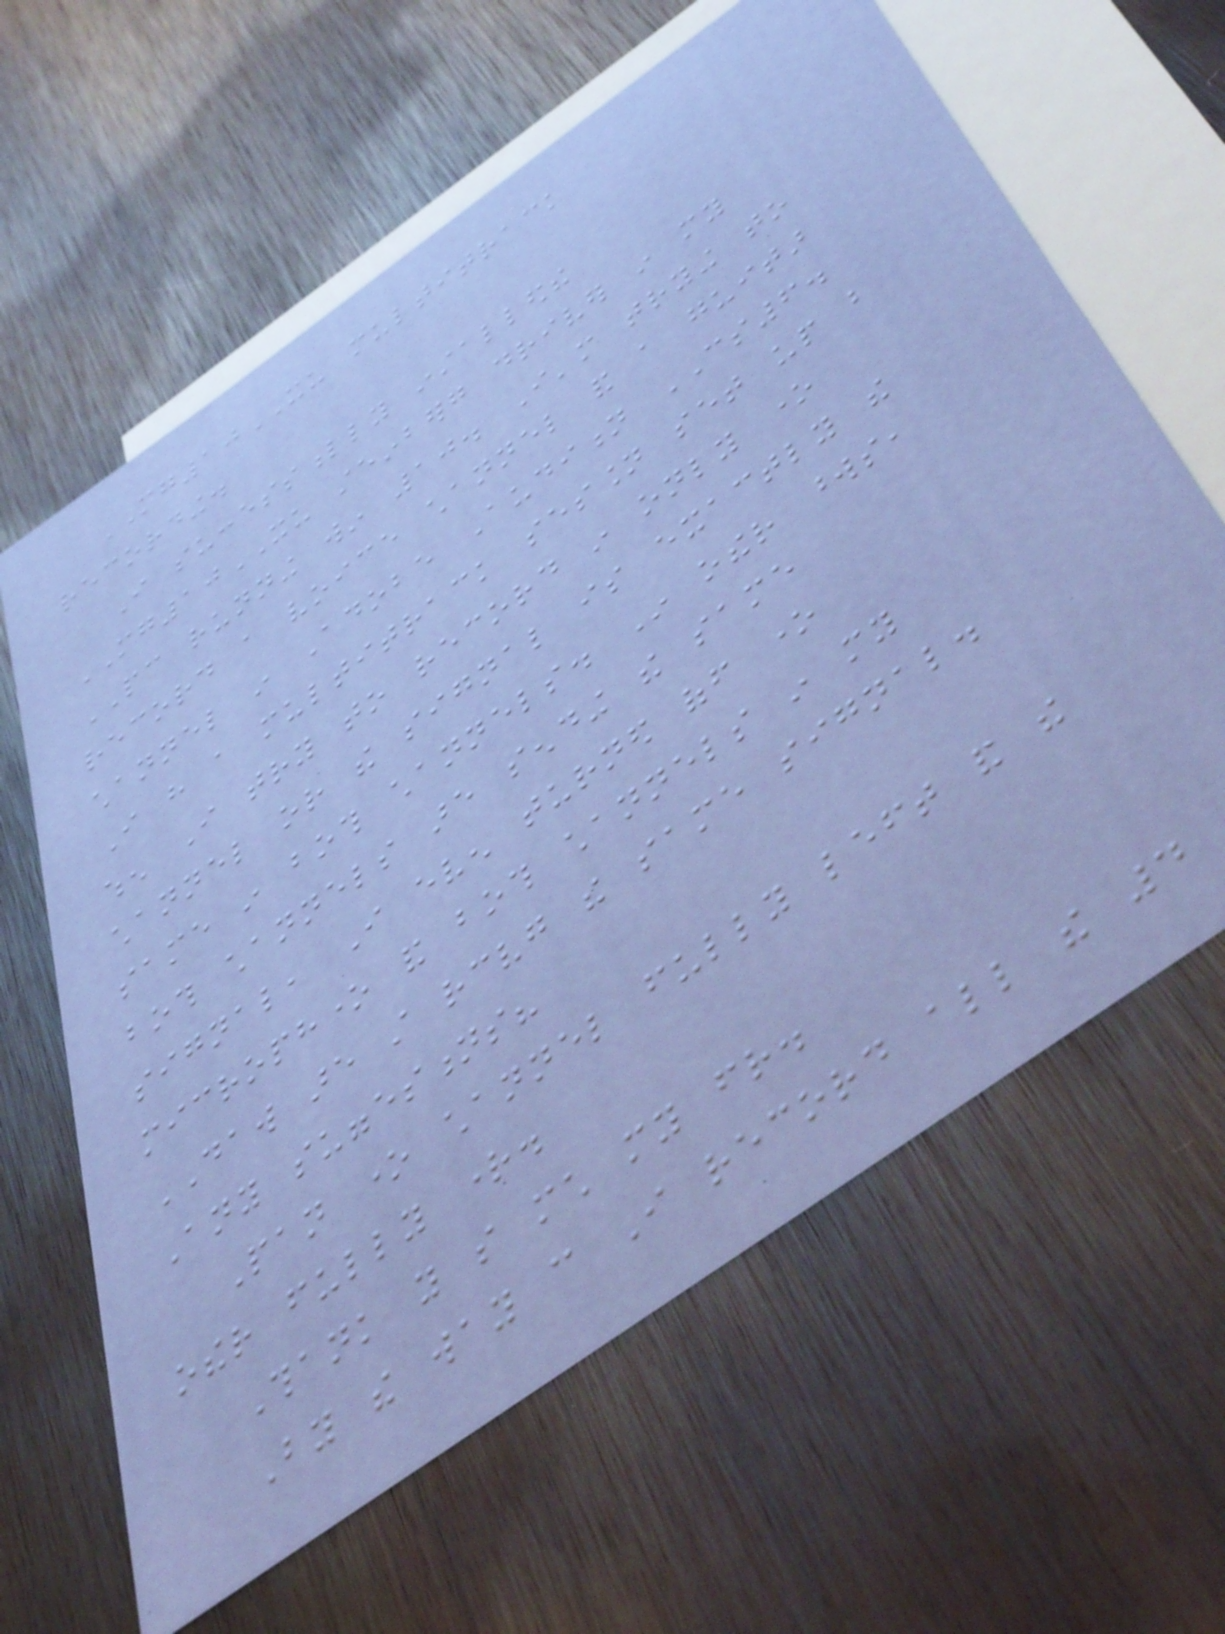MG10XU multitrack
recording.
I successfully installedthe
MG10XU steinberg driver in my
PC running win 10. I'm trying to
record a voice channel and a guitar
channel in Adobe Audition CS6.
I have a multitrack session set up but
when I try to record in only one
channel or the signal is exactly the
same in both channels. In other words,
both channels are sending the same
signal, I even turned off one
microphone and both channels in my
DAW are still receiving the same signal.
Any suggestions?
Pan one channel fully left and the
other fully right.
Thank you so much my friend.
By the way can I record all the 4
